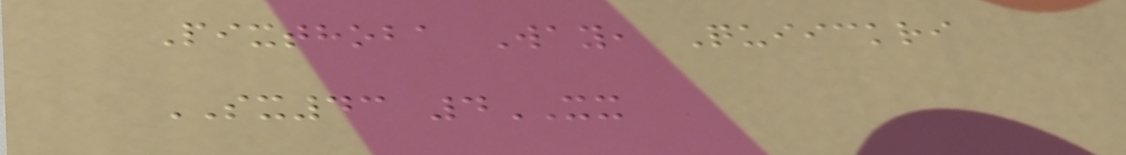Pixthoba Way, Quiickri
SX43 4XX
